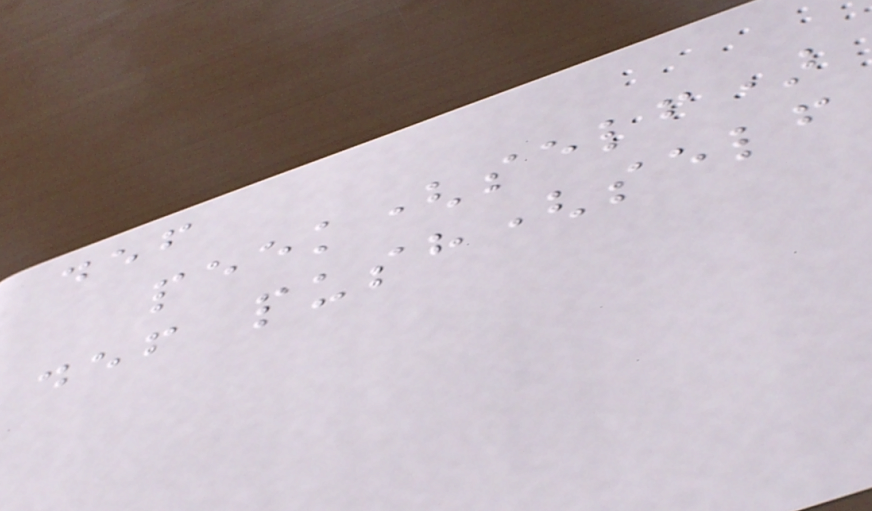def
peek(self)
def push(self
